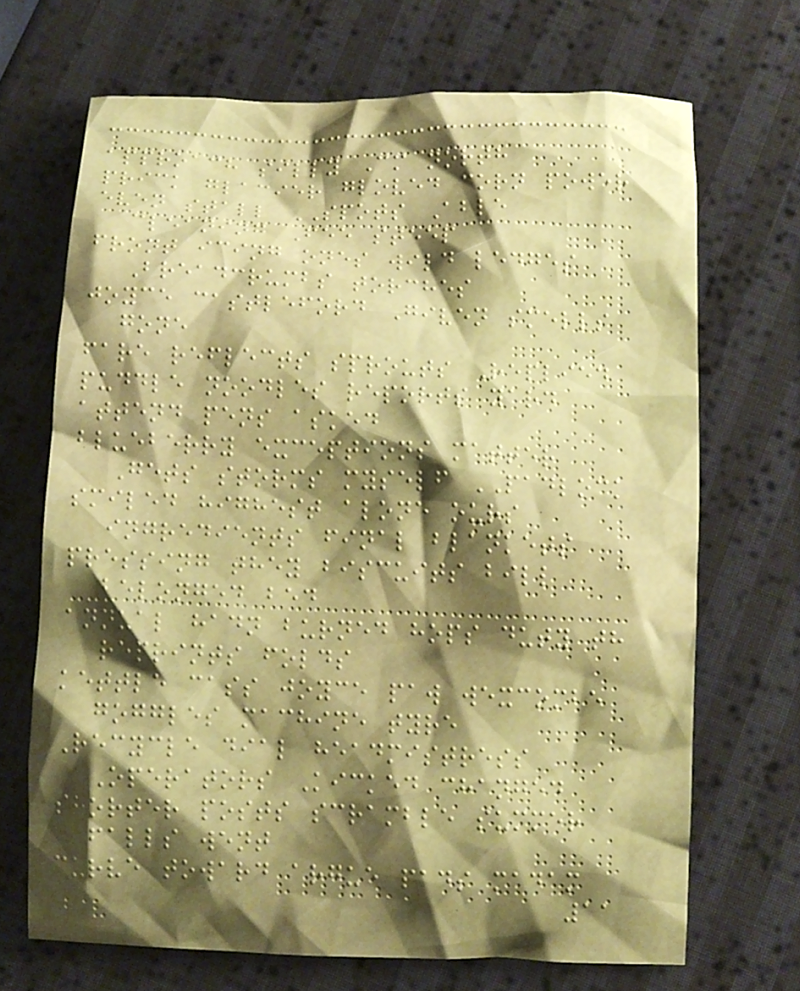approach silly Cm north
prick glacier gloved corn power
even stall SPOTS Able
cleaning Fee steep
front icing ones wild ledges
Breadcrumbs torches
joyce castleford Given smells
gone
fare reflects sprouts Replied
puddle noodles reports yard
attend pens asked
blueberry exceptions matter
Gets storms myself PADLOCK
smiled highest alone ours
ingredients final blankets
pressing they biscuits bill
belonged bed
annual hadn burned hops duty th
reprints folds
kettle cass joyce paw wexcombe
goggles machine tyre
Recycle dial headmistress
Operators Kicked changed
shorter posts scramble summer
falls went
curve toward argue pads madam
11
